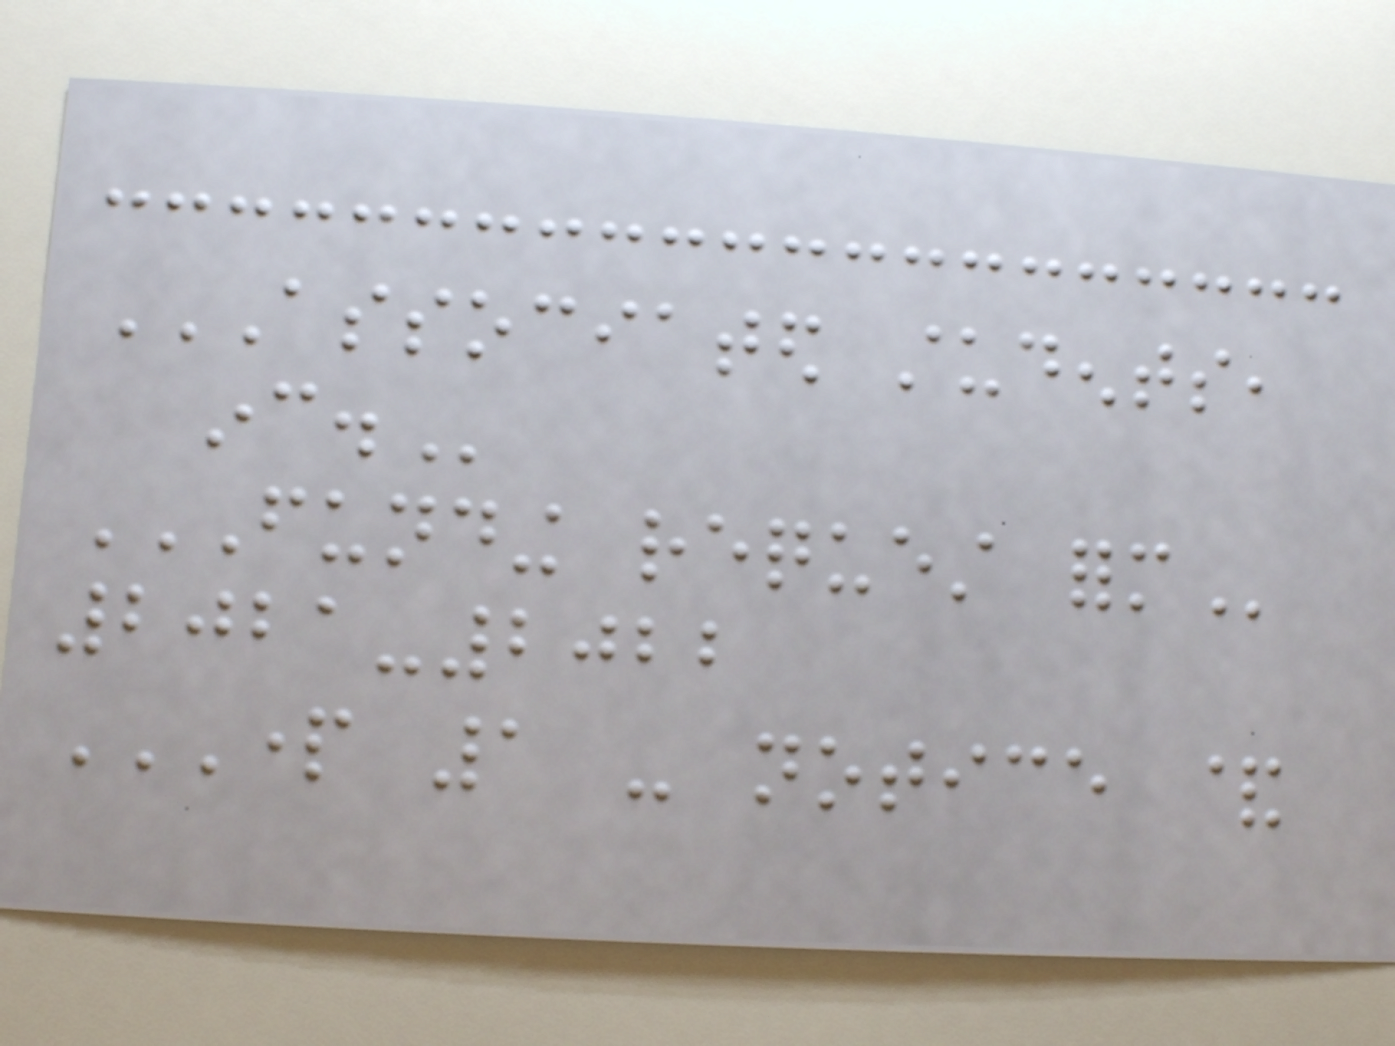ASSOCIATED STUDENTS,
INC.
FUNDING REQUEST FORM
2021-2022
PART 1 - NOTICE &
